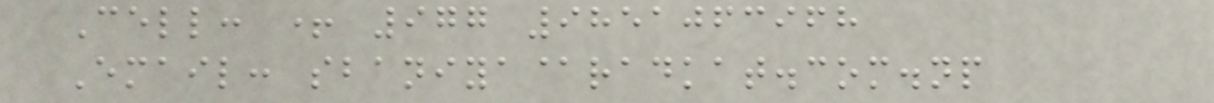Cell: + 977 9851063968
Email: sbaniya@radkat.com.np
